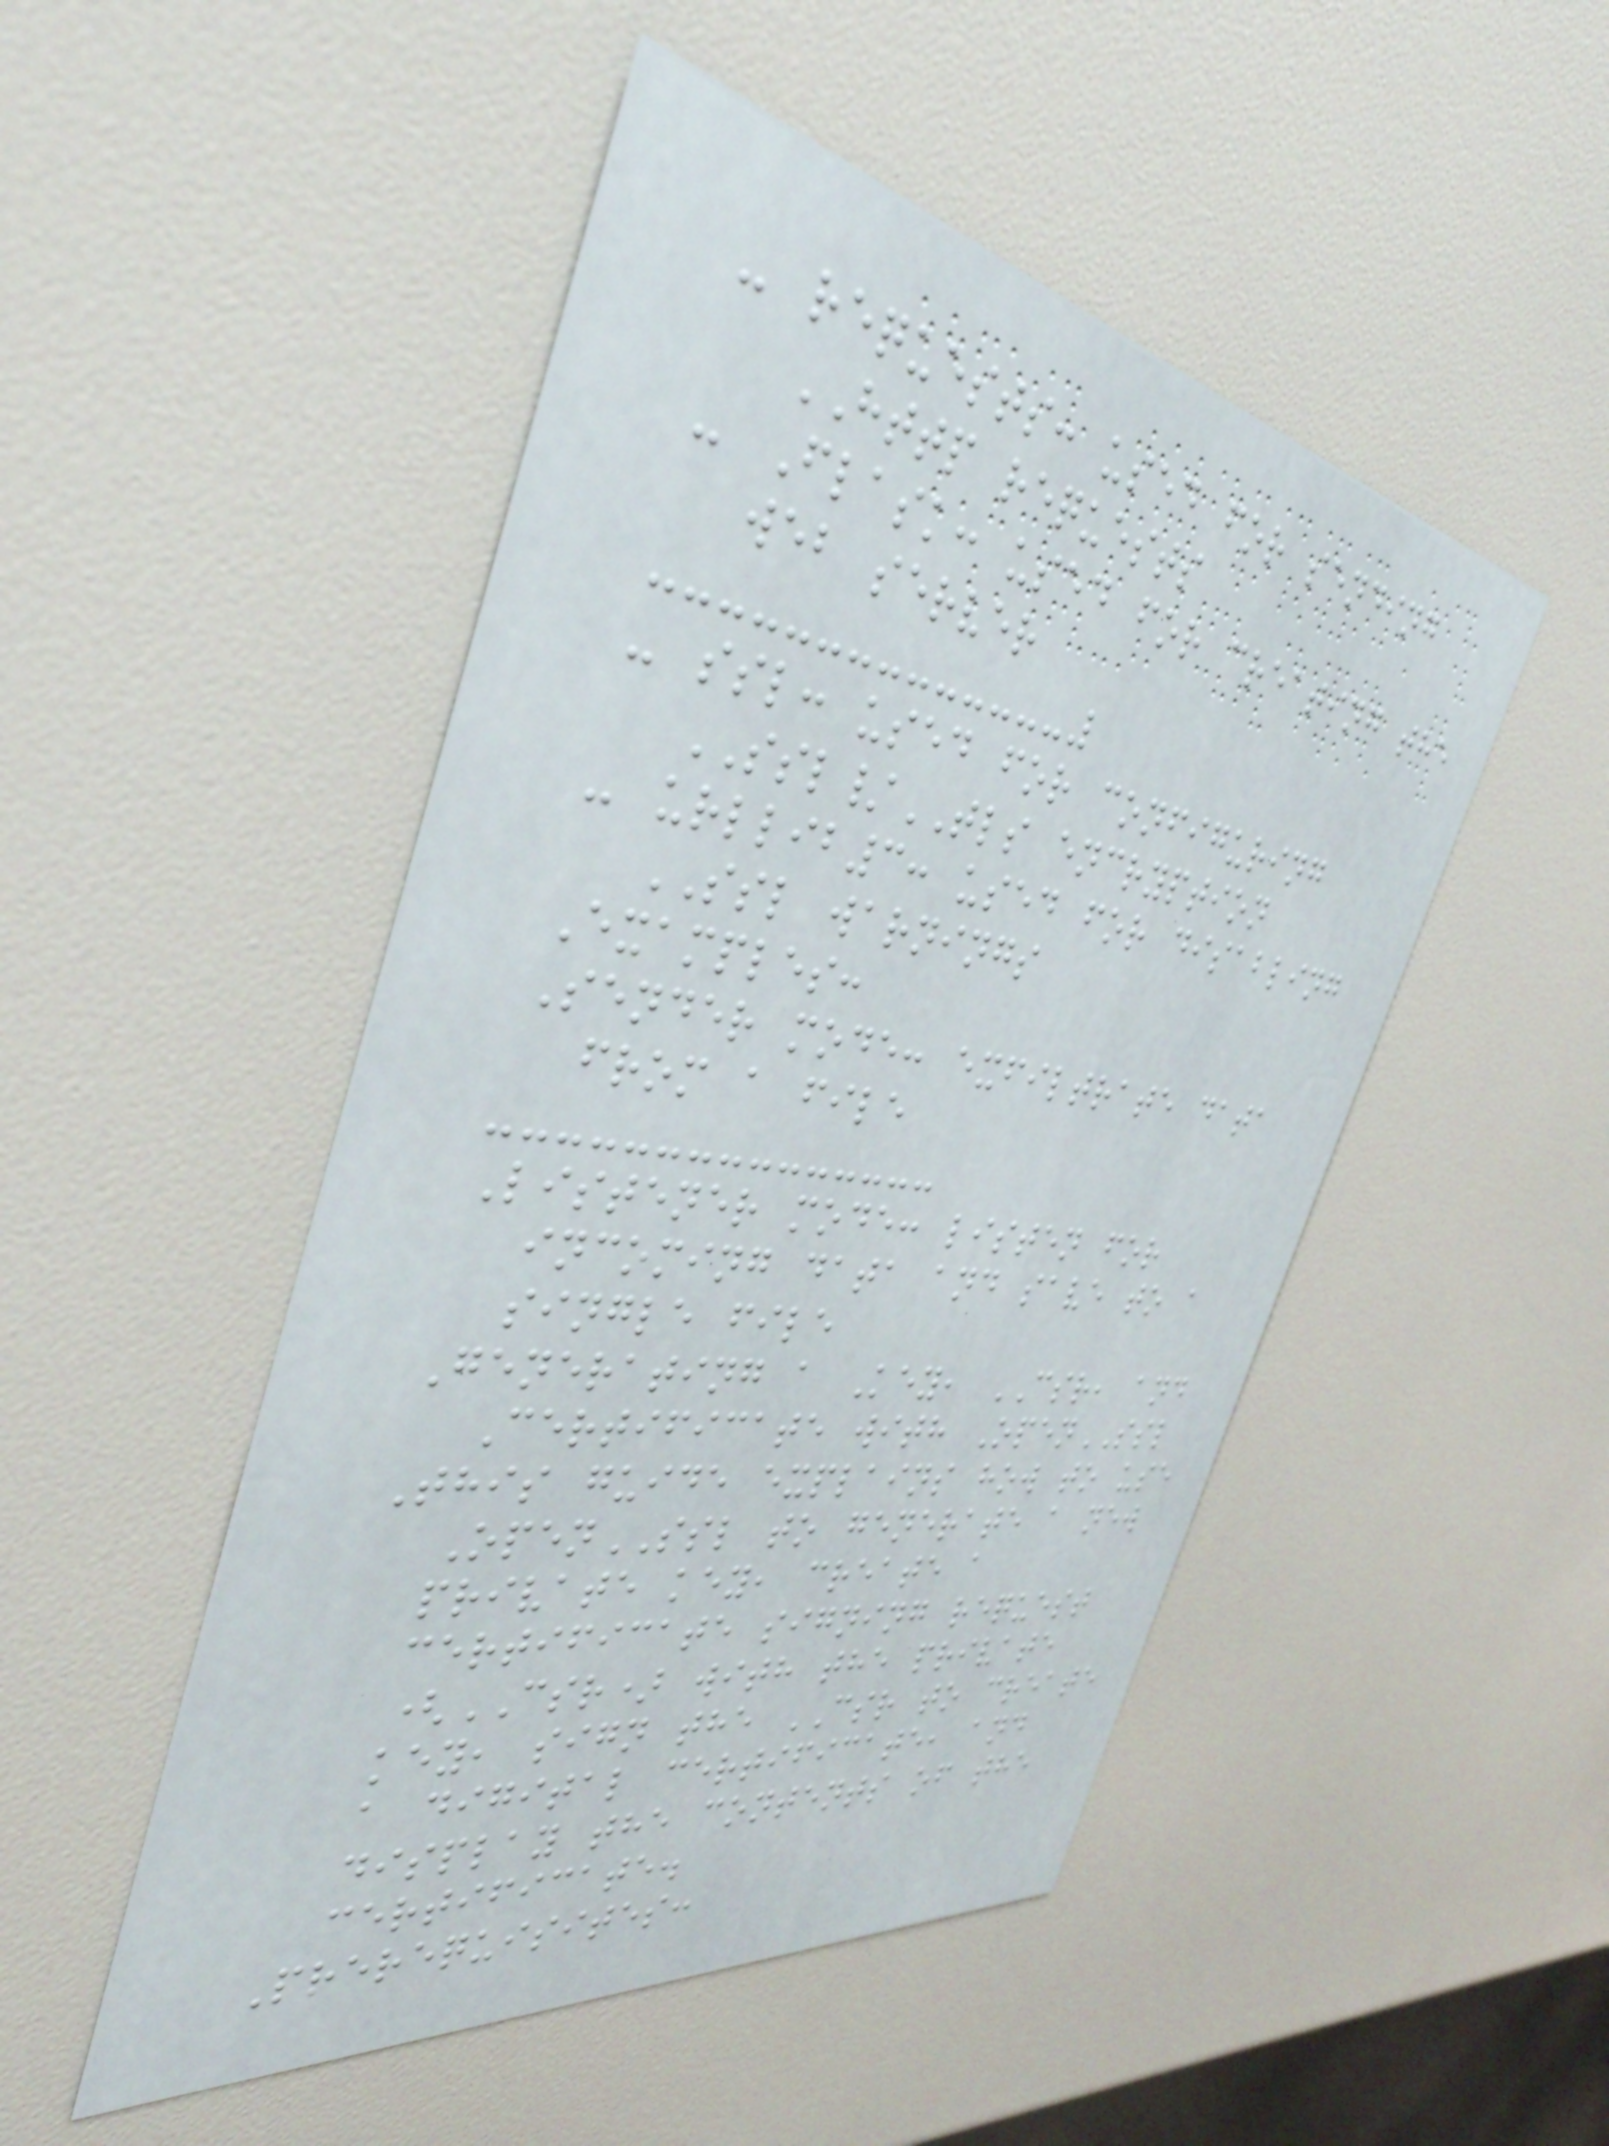- requests: used for sending
HTTP requests
- Flask: used for creating the
web server
- ssl: used for configuring
SSL/TLS encryption
- urllib3: used for disabling
SSL warnings
Examples:
Sender mode: exfiltrate data
from a file
Listener mode: listen for
incoming data and save to a
single file
Generating a Key, CSR, and
Certificate with OpenSSL
This guide explains how to use
OpenSSL to generate a new
private key, create a
certificate signing request
(CSR) with the private
key, sign the CSR to create
a digital certificate, and
display the contents of the
certificate.
Prerequisites:
